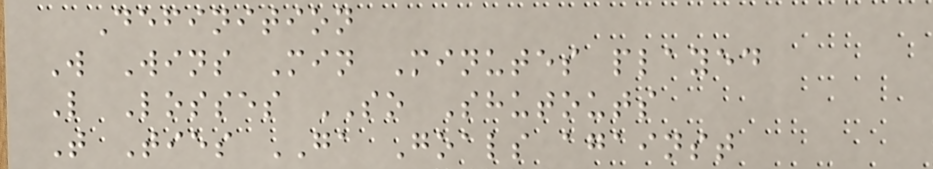Definition
W Wins Min Minutes played
L Losses SO Shutouts
T Ties GA Goals against
